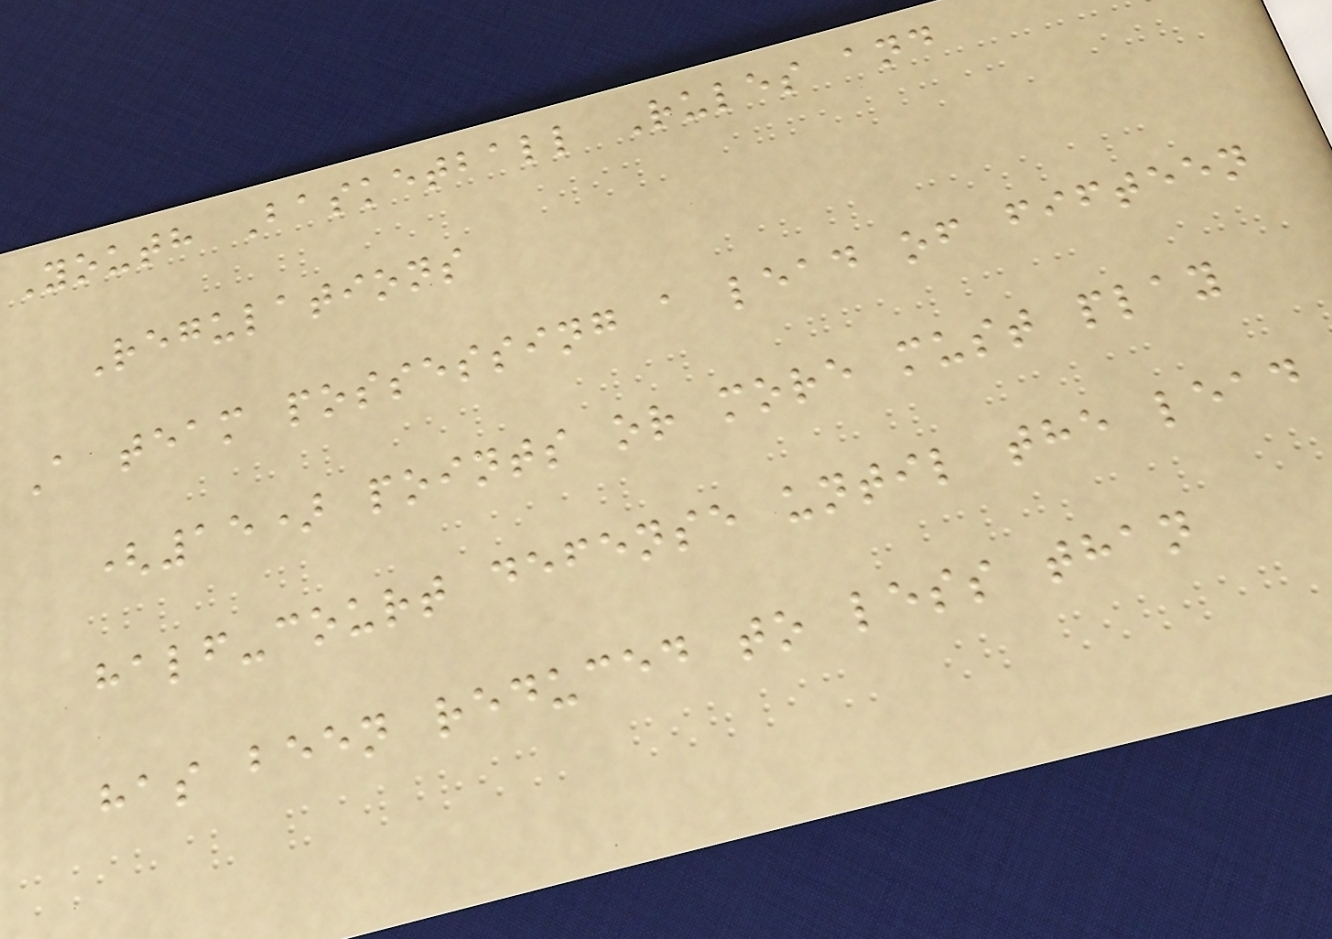Youth Basketball Rules and
Regulations
A team possessing a lead of fifteen
(15) points or more must play
half-court defense until the lead
has been reduced to less than
